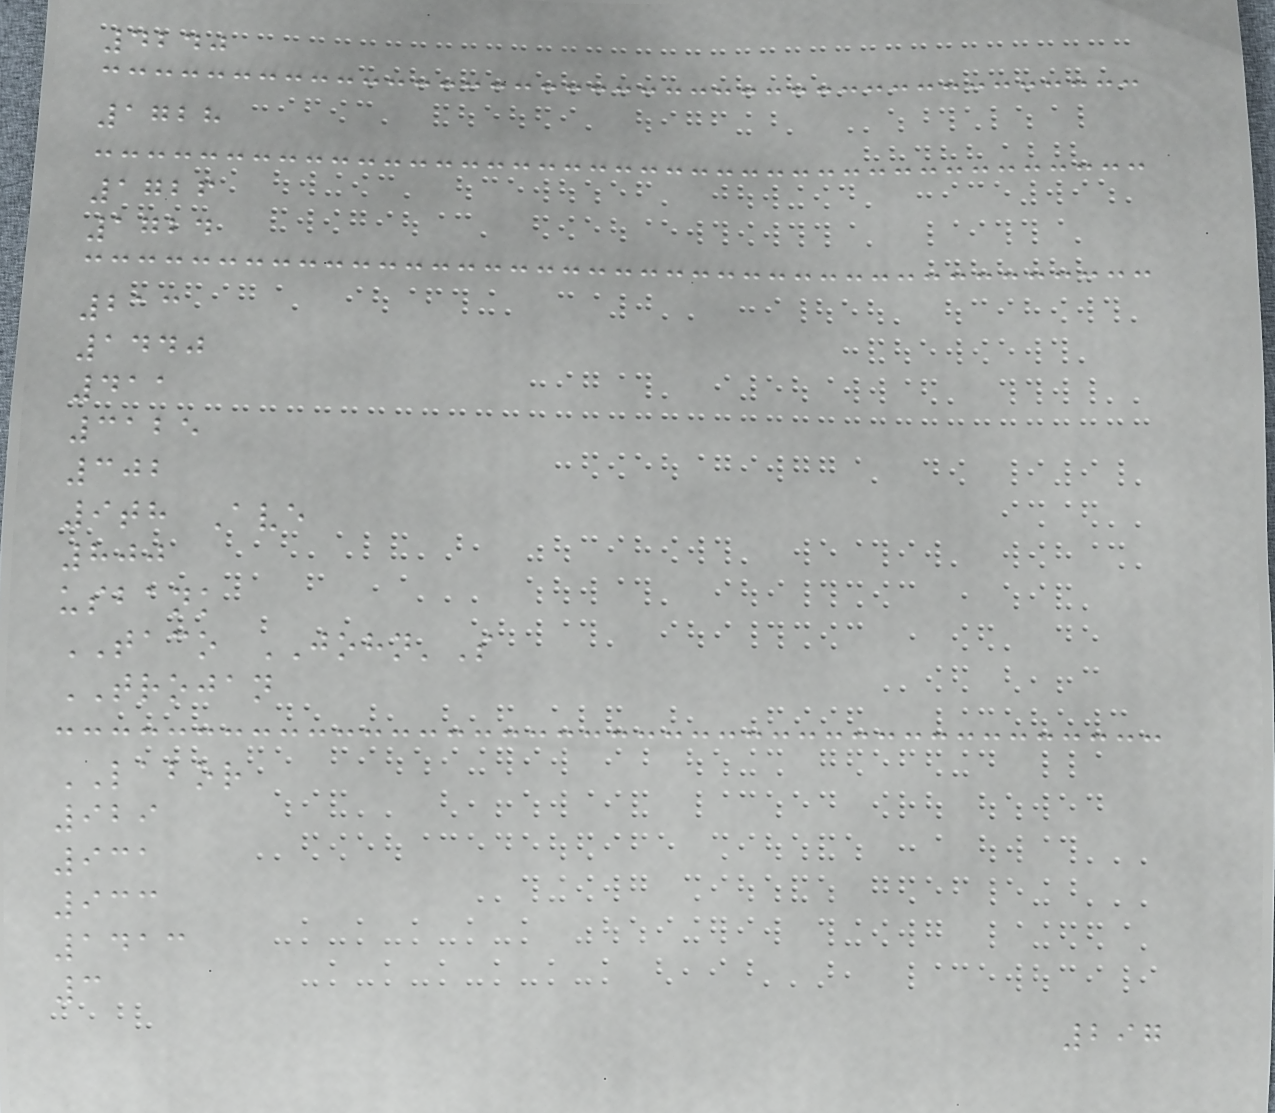4240
1728
1726
1724
213
1440
411
3125
302
9th Ave
800
usbank
TACO JOHN'S
TROJAN
LABOR
929
931
933
1413
3
297
